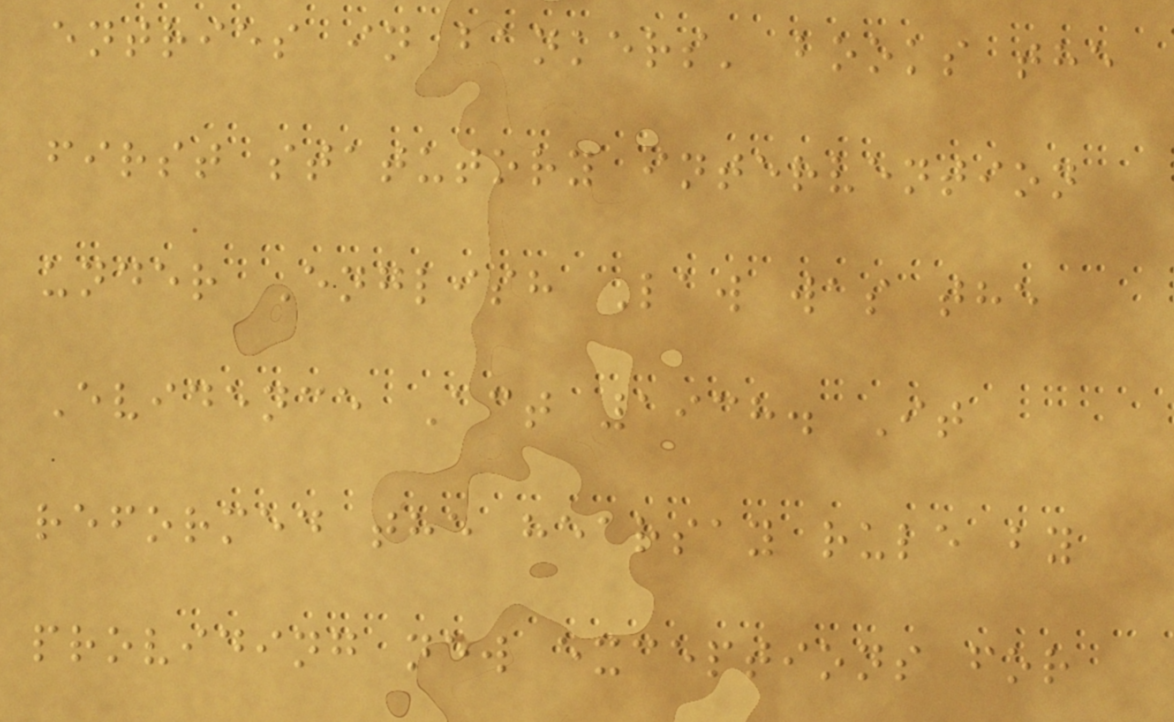entries in bankers' books the
first statutory intervention
under English Law was the
Evidence Act 1938. It
reformed the hearsay rule by
providing new exceptions for
